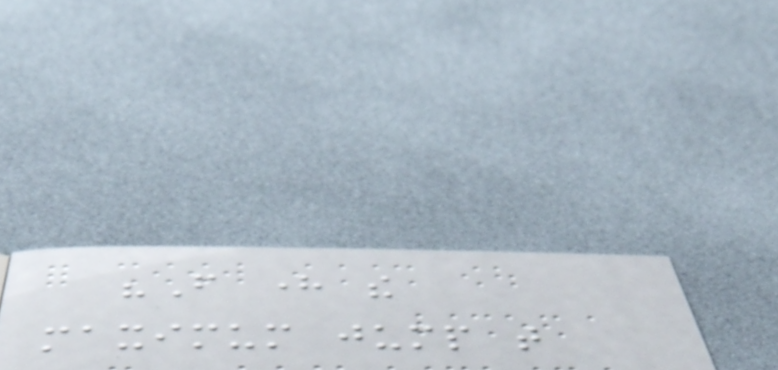"From here the
maximum jump that
